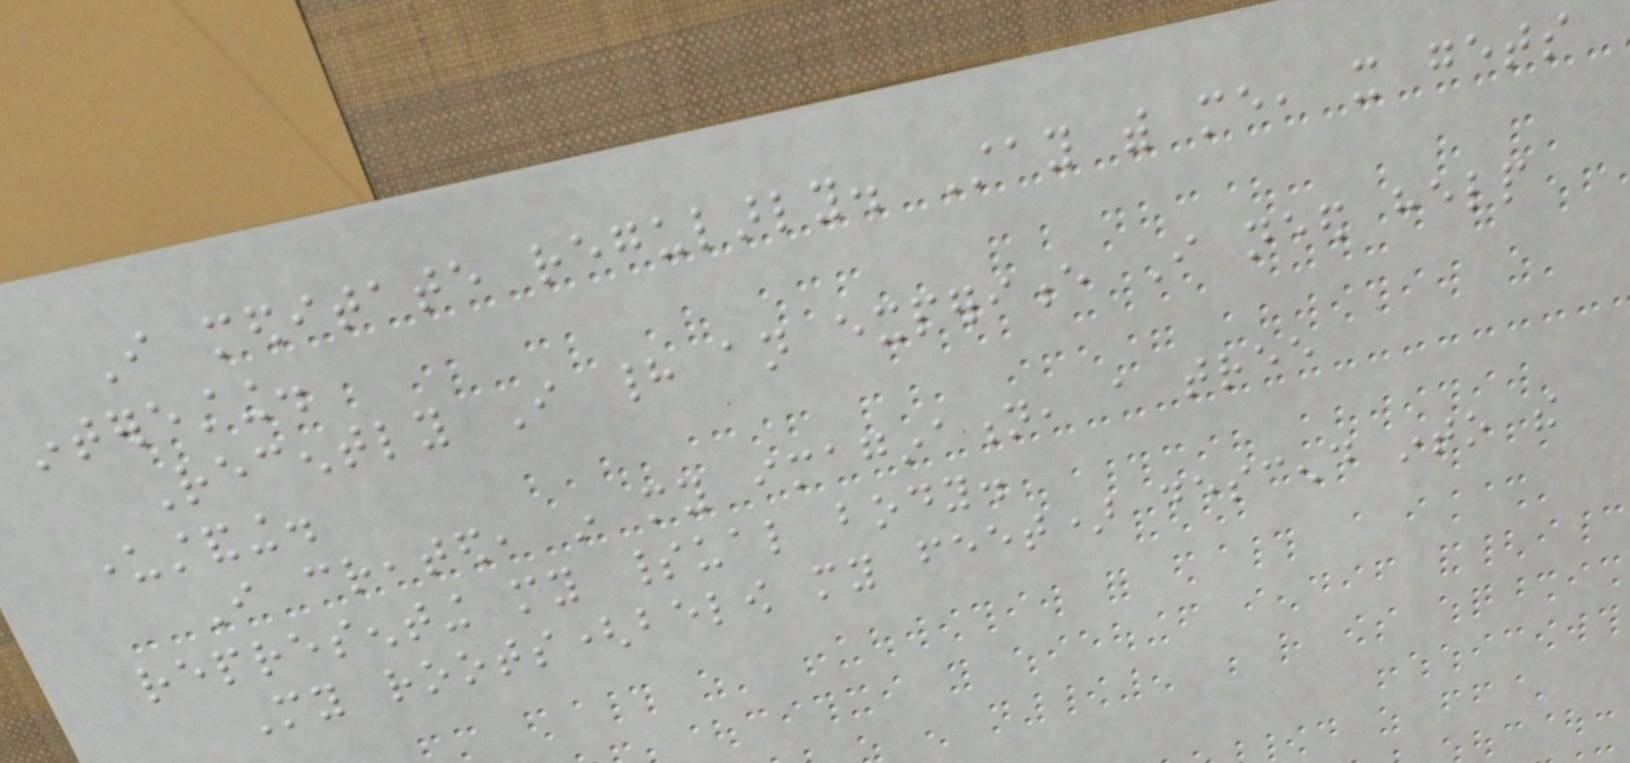I meditate regularly. Stay with me, it gets
interesting.
Recently I had an experience I need help
understanding.
I created, in my imagination, a tree
representing my spiritual body.
My roots(below my feet) descend into the
